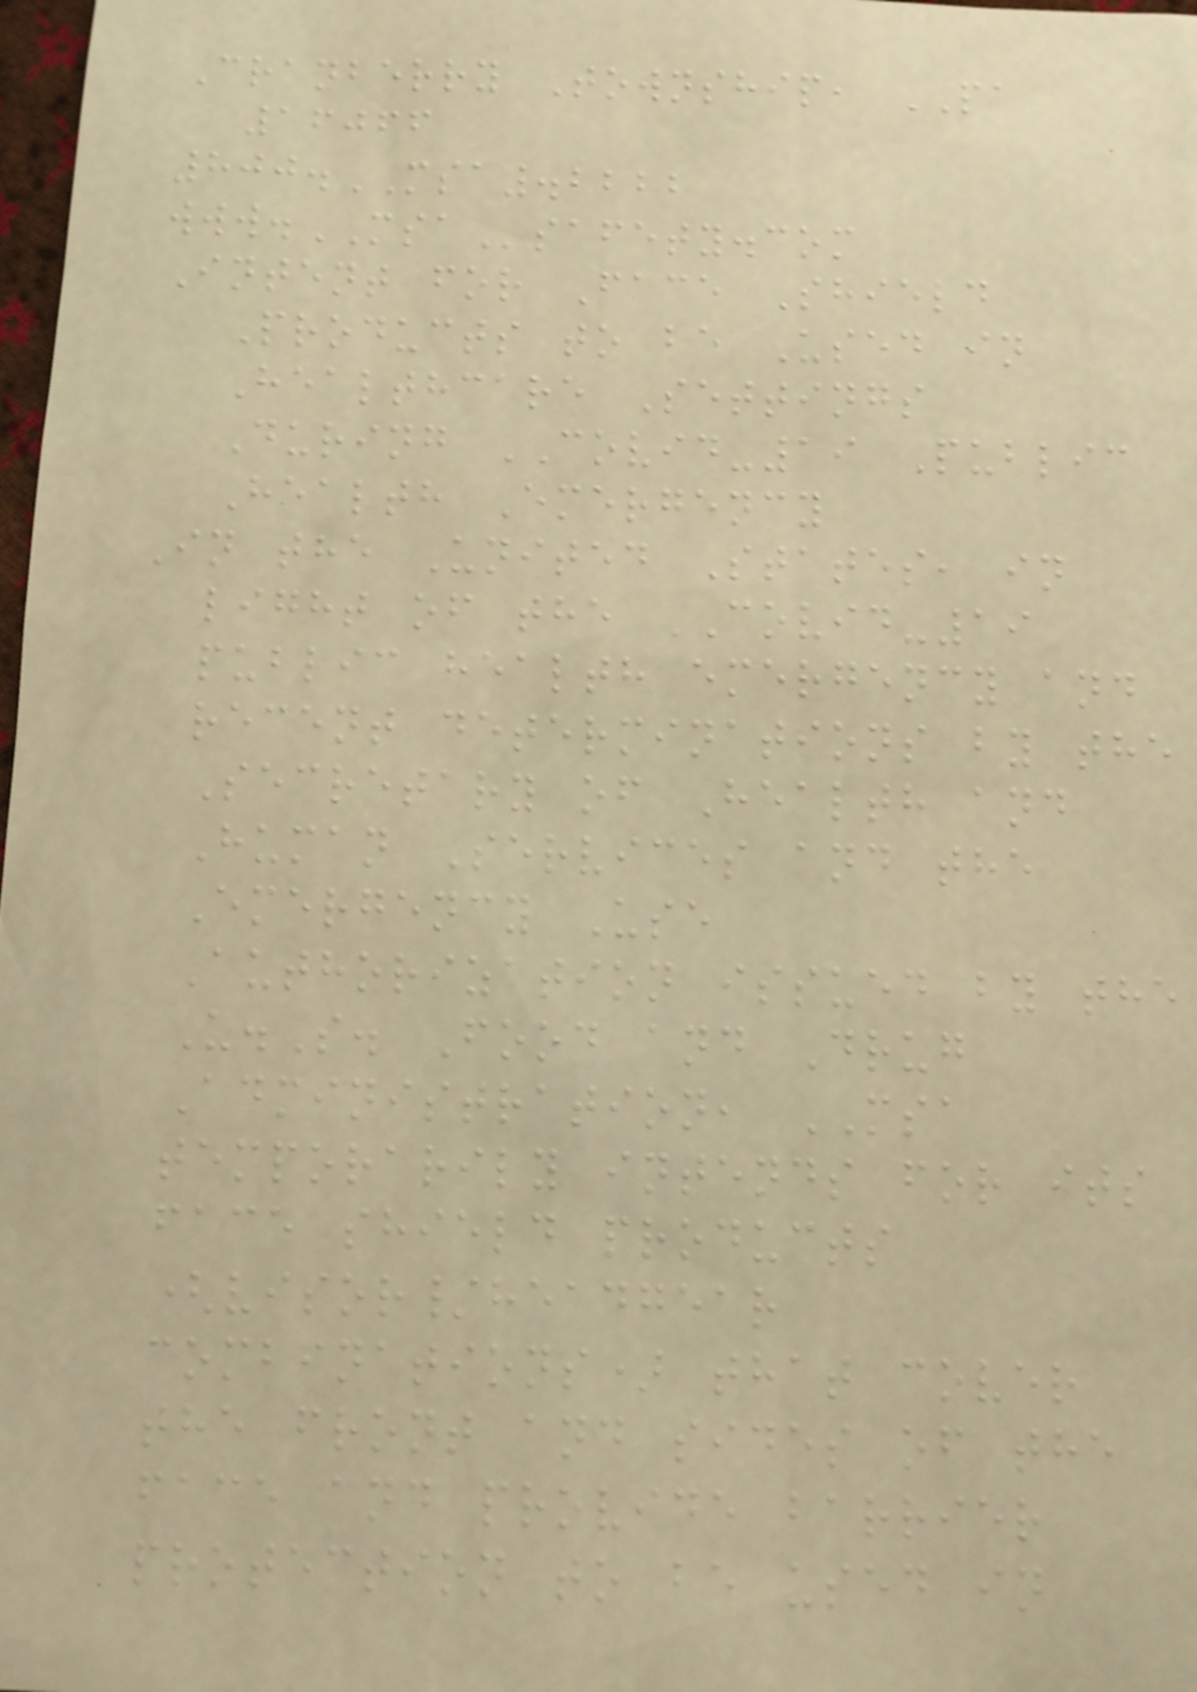Cranberry Township, PA
16066
800.MSA.2222
www.MSAsafety.com
Intent for Face Shield
Products to be Used in
Healthcare Settings
During COVID-19 Public
Health Emergency
In the United States, in
light of the COVID-19
public health emergency and
recent determinations by the
Secretary of Health and
Human Services and the
Emergency Use
Authorization issued by the
U.S. Food and Drug
Administration, MSA
temporarily intends for its
face shield products
(visor/headgear
combinations) that cover
the front and sides of the
face and provide barrier
protection to be used in
